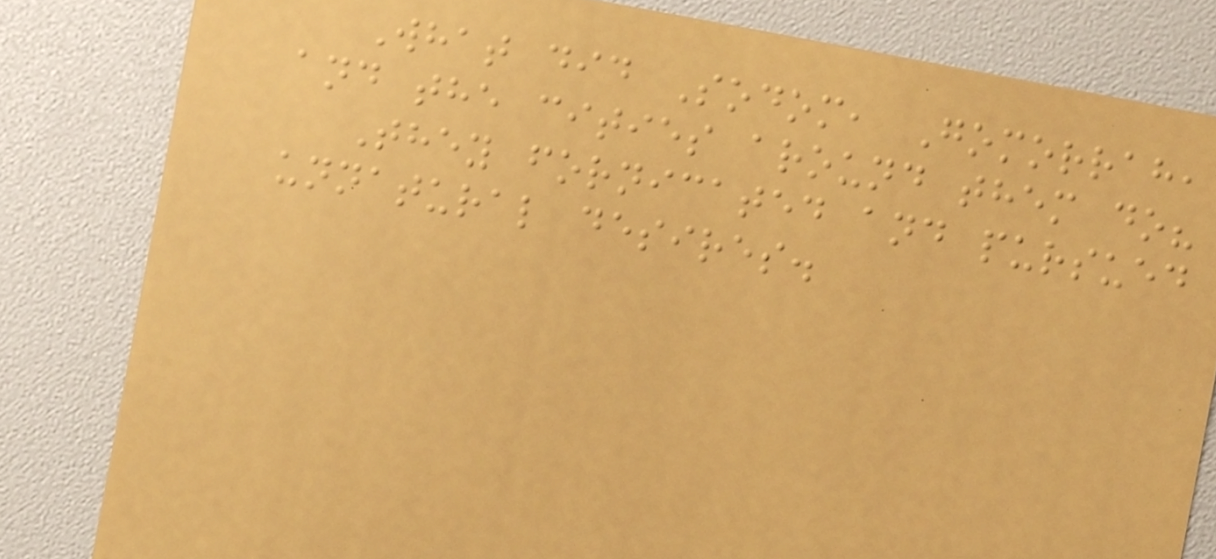What did Sodom, Gomorrah,
and the cities around them do?
They fornicated and pursued
unnatural desires.
